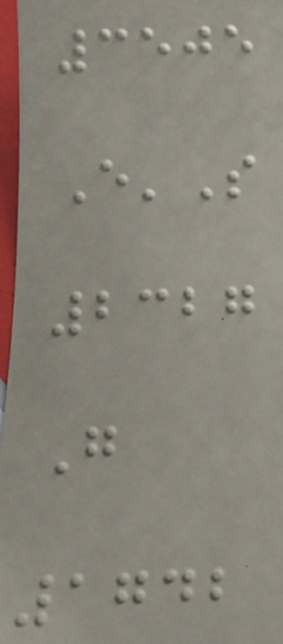3505
E'S
2327
G
1742
